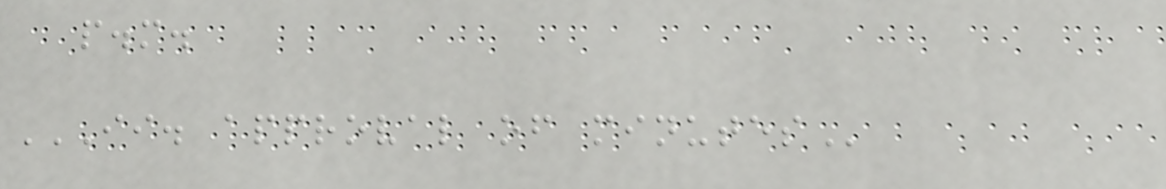p.m.
II. APPROVAL OF MINUTES
